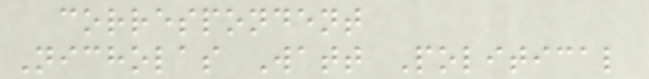correspondent
Nicholas Watt Political
